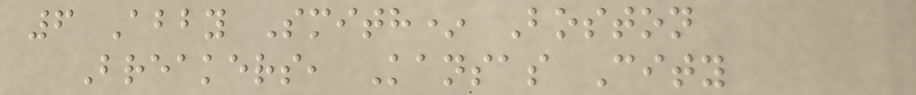6 Abby Smith* Boston
Breakers, Kansas City
